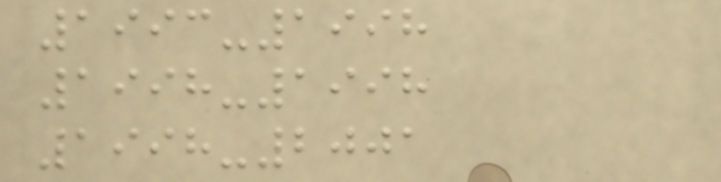1993-1998
1998-1998
1998-2001
